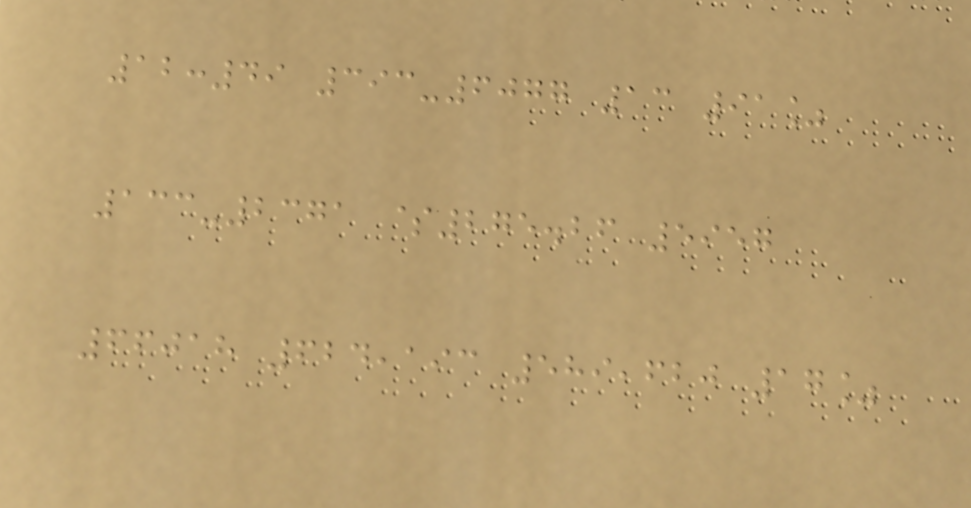12:49 393-6077 13 91%
133-2371 $275.26 5957
66018 624,193 589,620 17%
